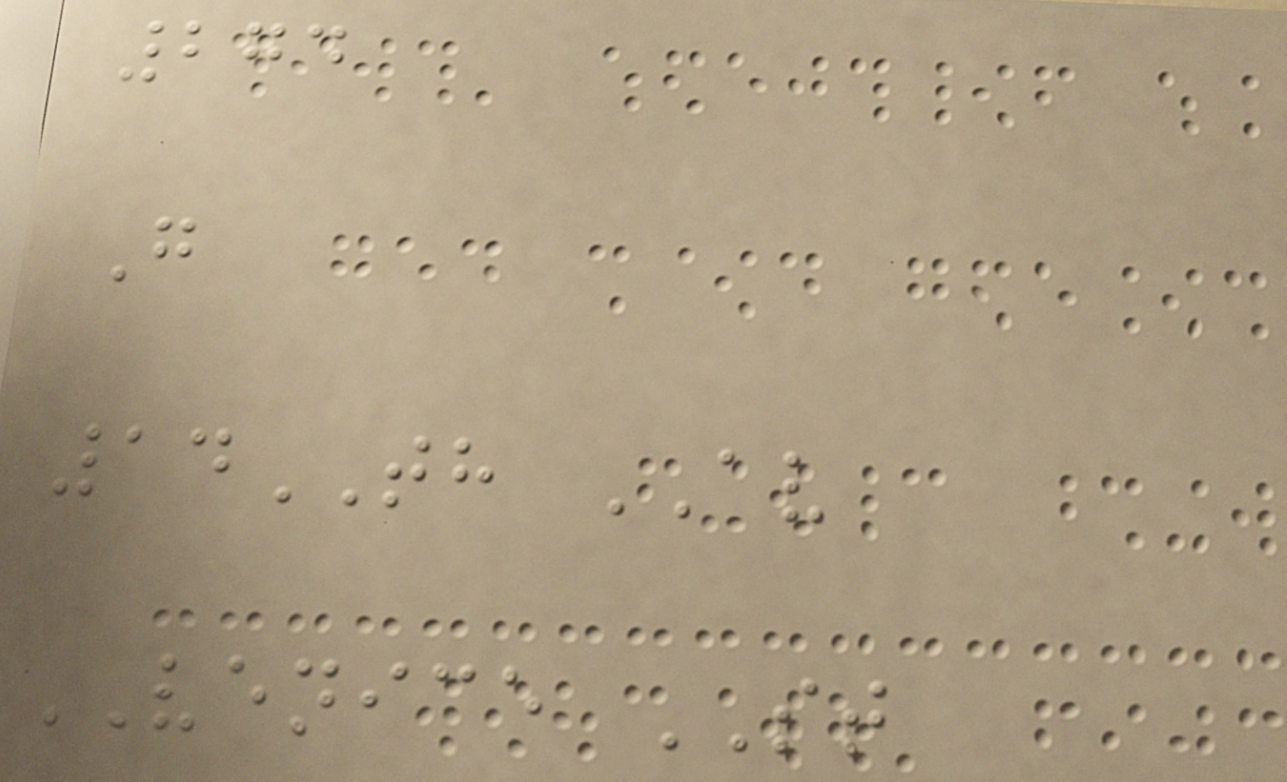274
G
14TH AV
VENICE ST
